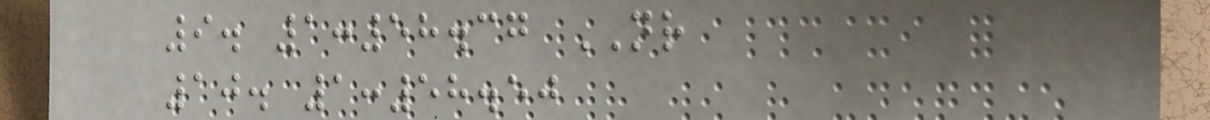9. 1:58.37 NR
10. 1:58.50
